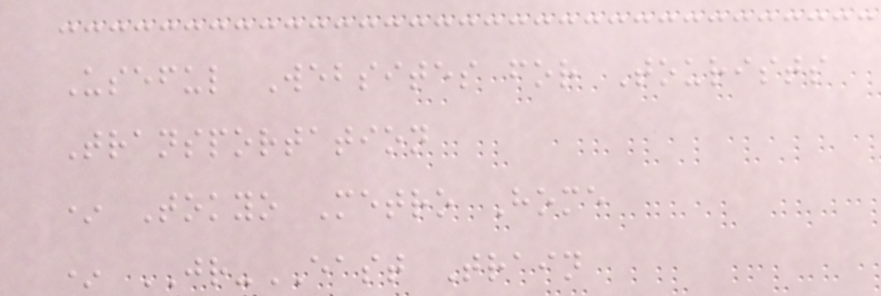Useful Websites for Tourists
Transportation
* Tokyo Metro Home
* JR-EAST Train
